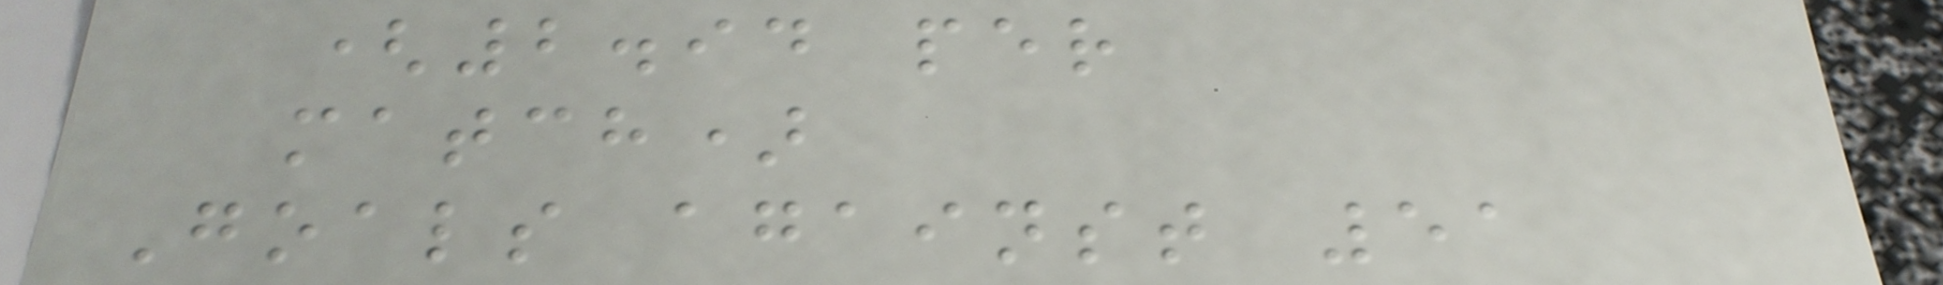(2.94 per
match)
Goals against 51
